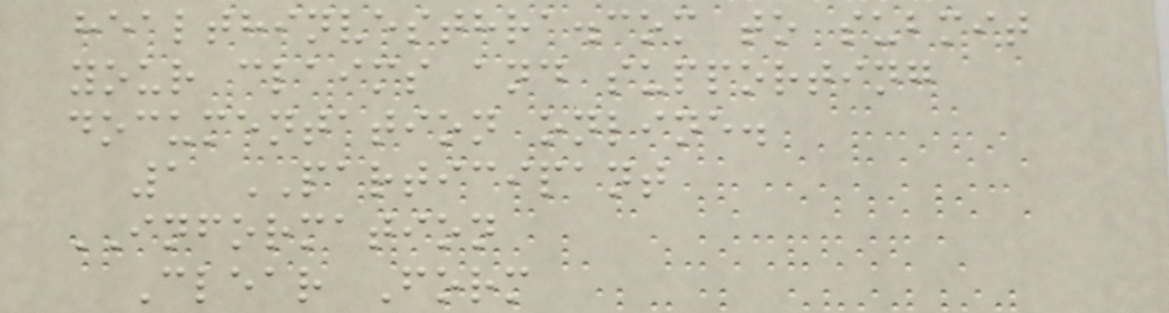healthinvesthra.com to submit
your claims and supporting
documentation online.
1 PARTICIPANT
INFORMATION
Clear Form
